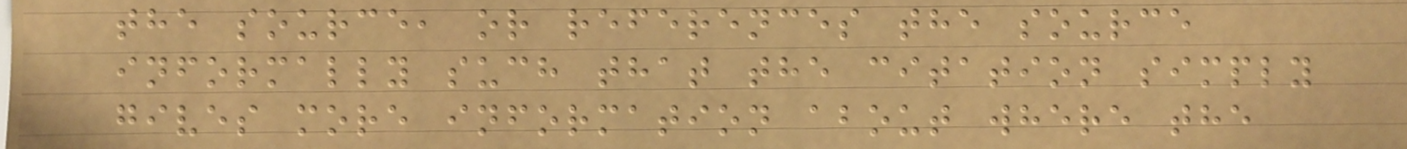the source, or references the source
informally such that the citation simply
gives more information about where the
